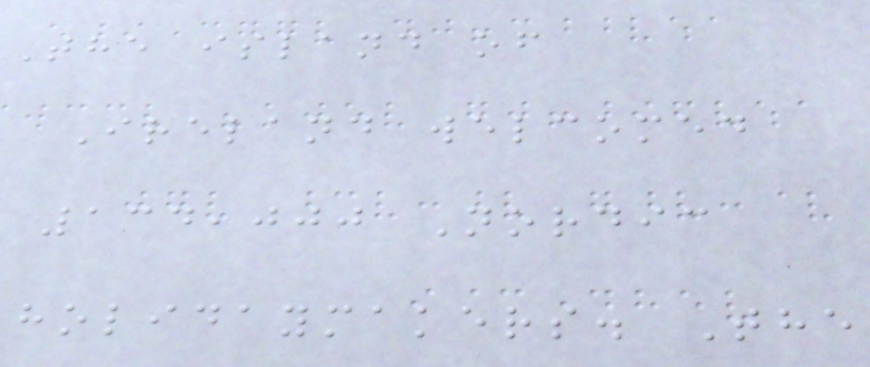The island of
Ireland welcomed
134,000 Nordic
holidaymakers. The
